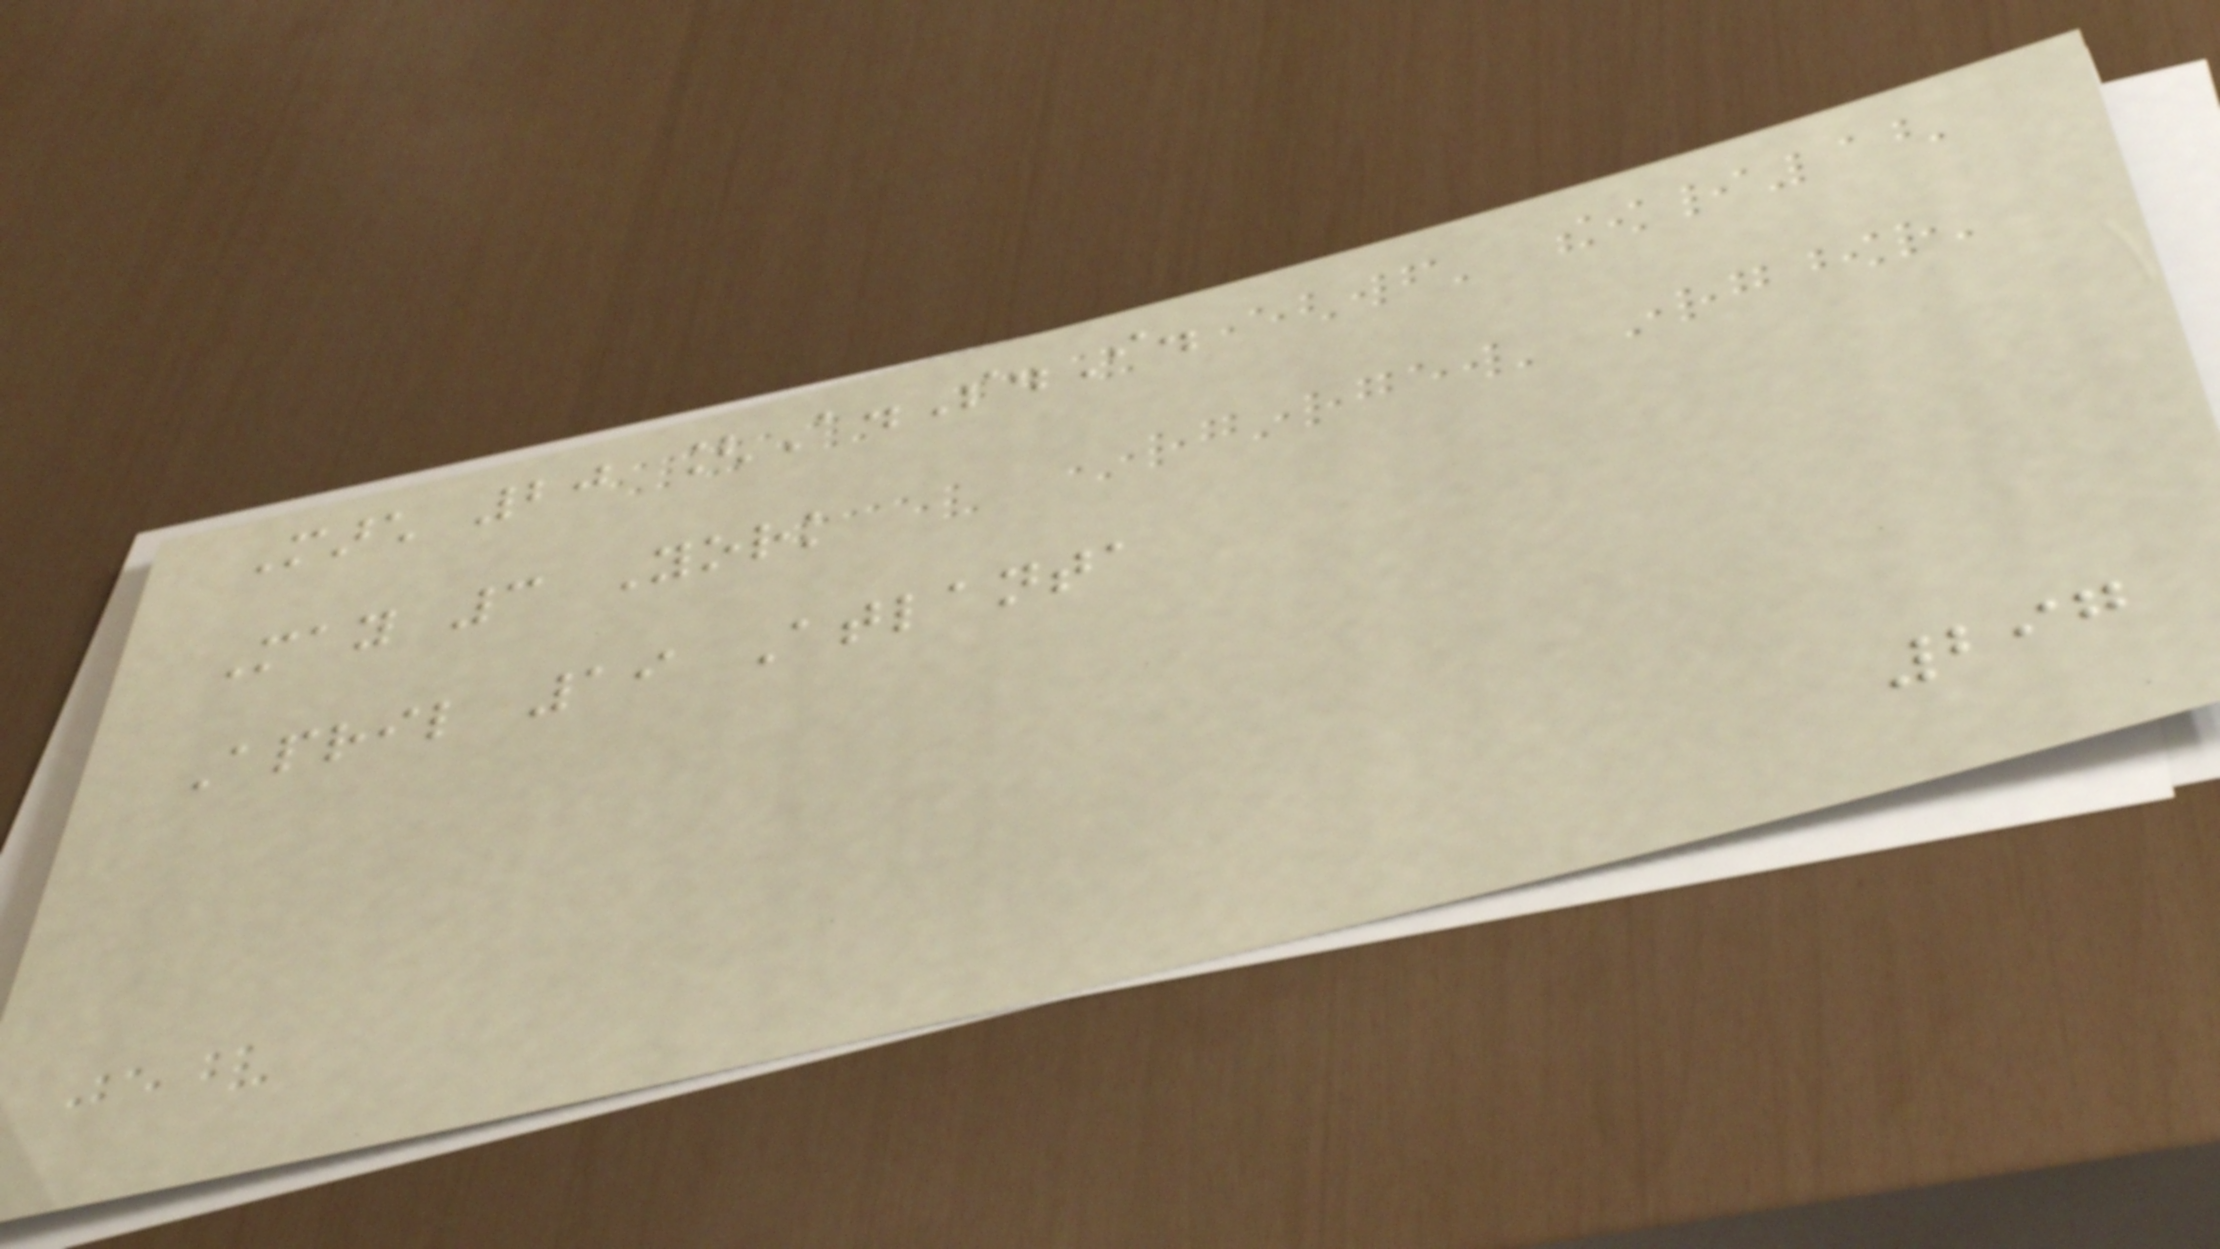March 20 [A.S.I.
May 3 York
April 19 Atlanta
297
